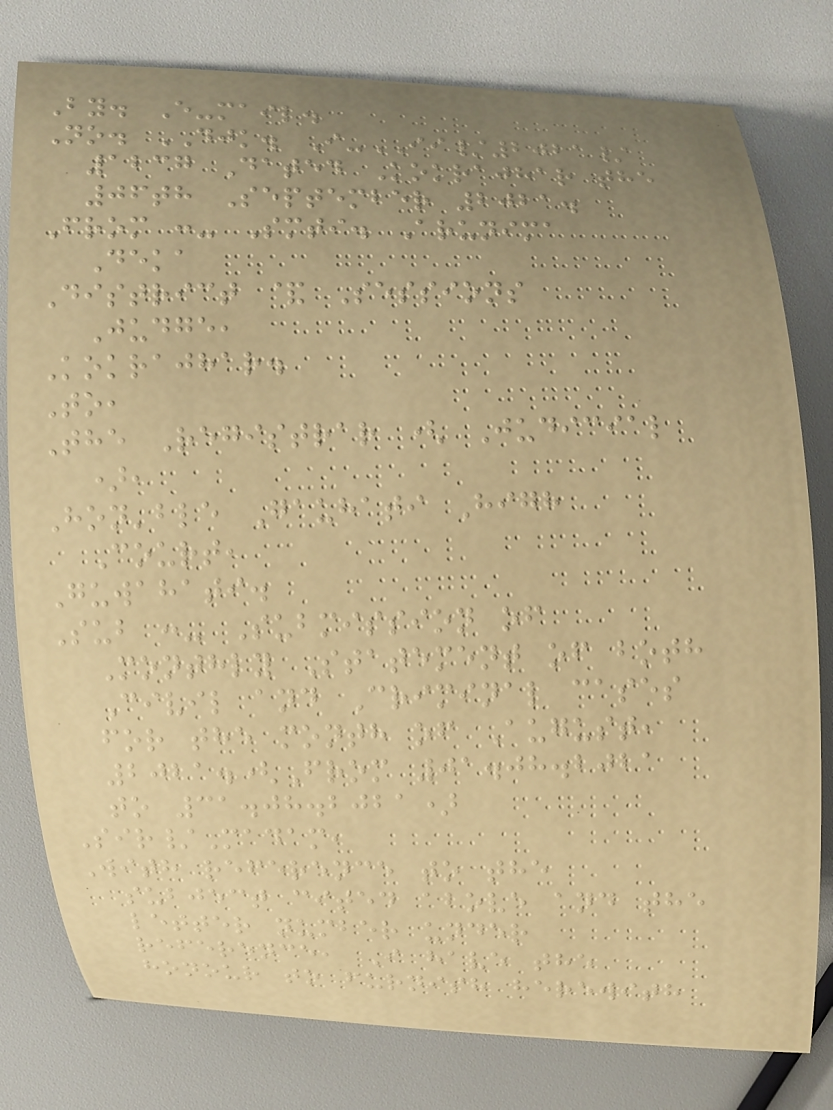By. E-mail.
No. DJK. I-II/2021/
1237 Dated Kokrajhar the
06th September 2021.
From :- Smti. Arunima
Deka
District & Sessions
Judge,
Kokrajhar.
To,
The Registrar ( Judicial
),
Hon'ble Gauhati High
Court,
Guwahati.
Sub :- Submission of
Monthly Statement of both
Civil and Criminal cases
for the month of August,
2021.(From 01.08.2021
to 31.08.2021)
Sir/Madam,
With reference to the
subject cited above and the
letter number under
reference, I have the
honour to furnish herewith
